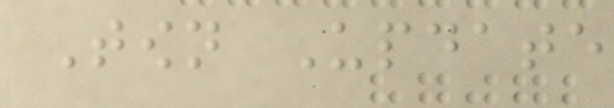Town Update
